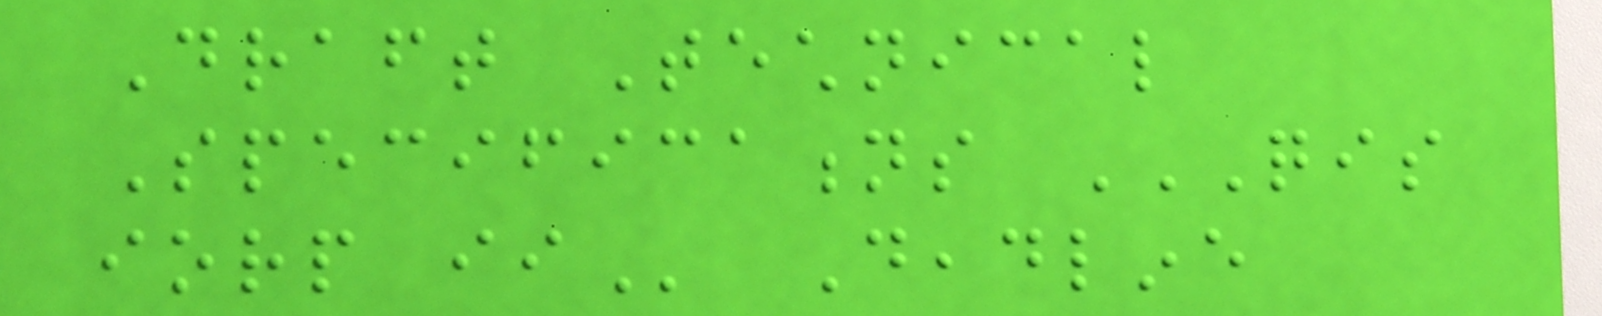Draft Technical
Specifications QIS
IORP II Deadline
